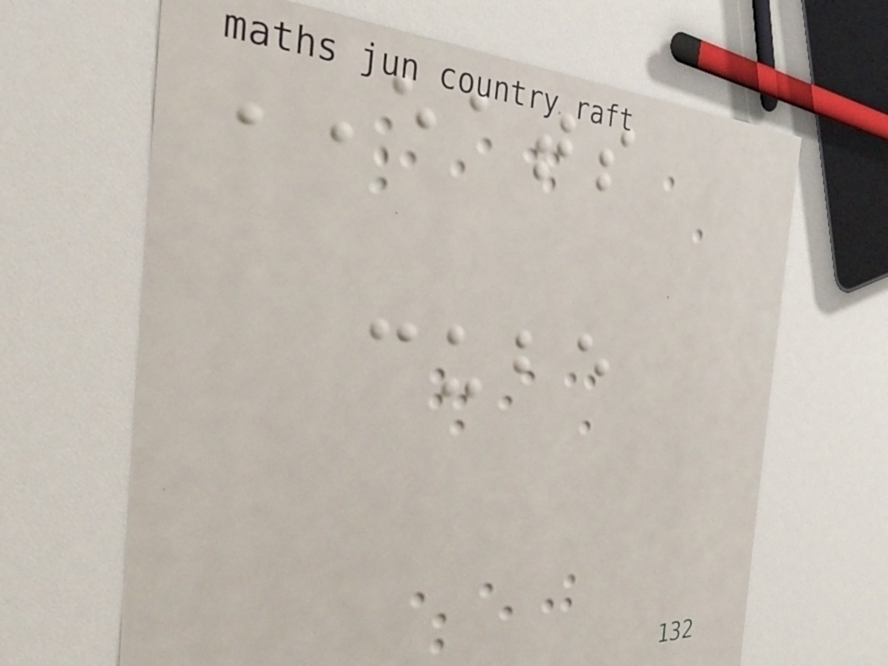EATS
cube
